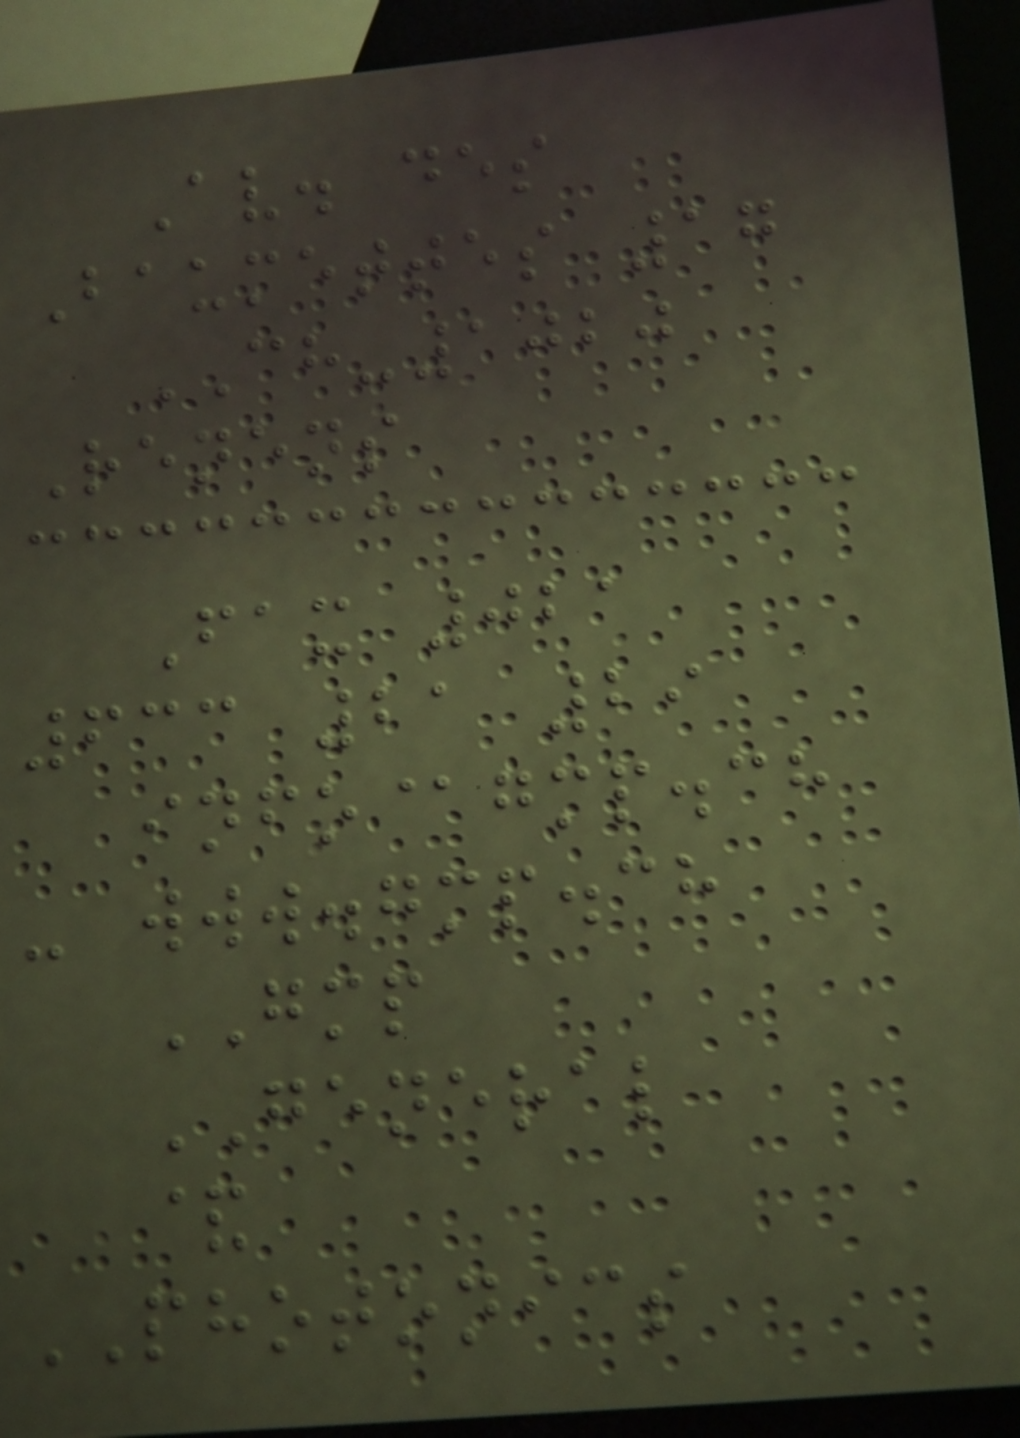Av. des
Baumettes 17
CH-1020
Renens
Fax 021
633 21 29
info@gmp.ch
- www.gmp.ch
GMP
GENERAL
&
PHOTONICS
